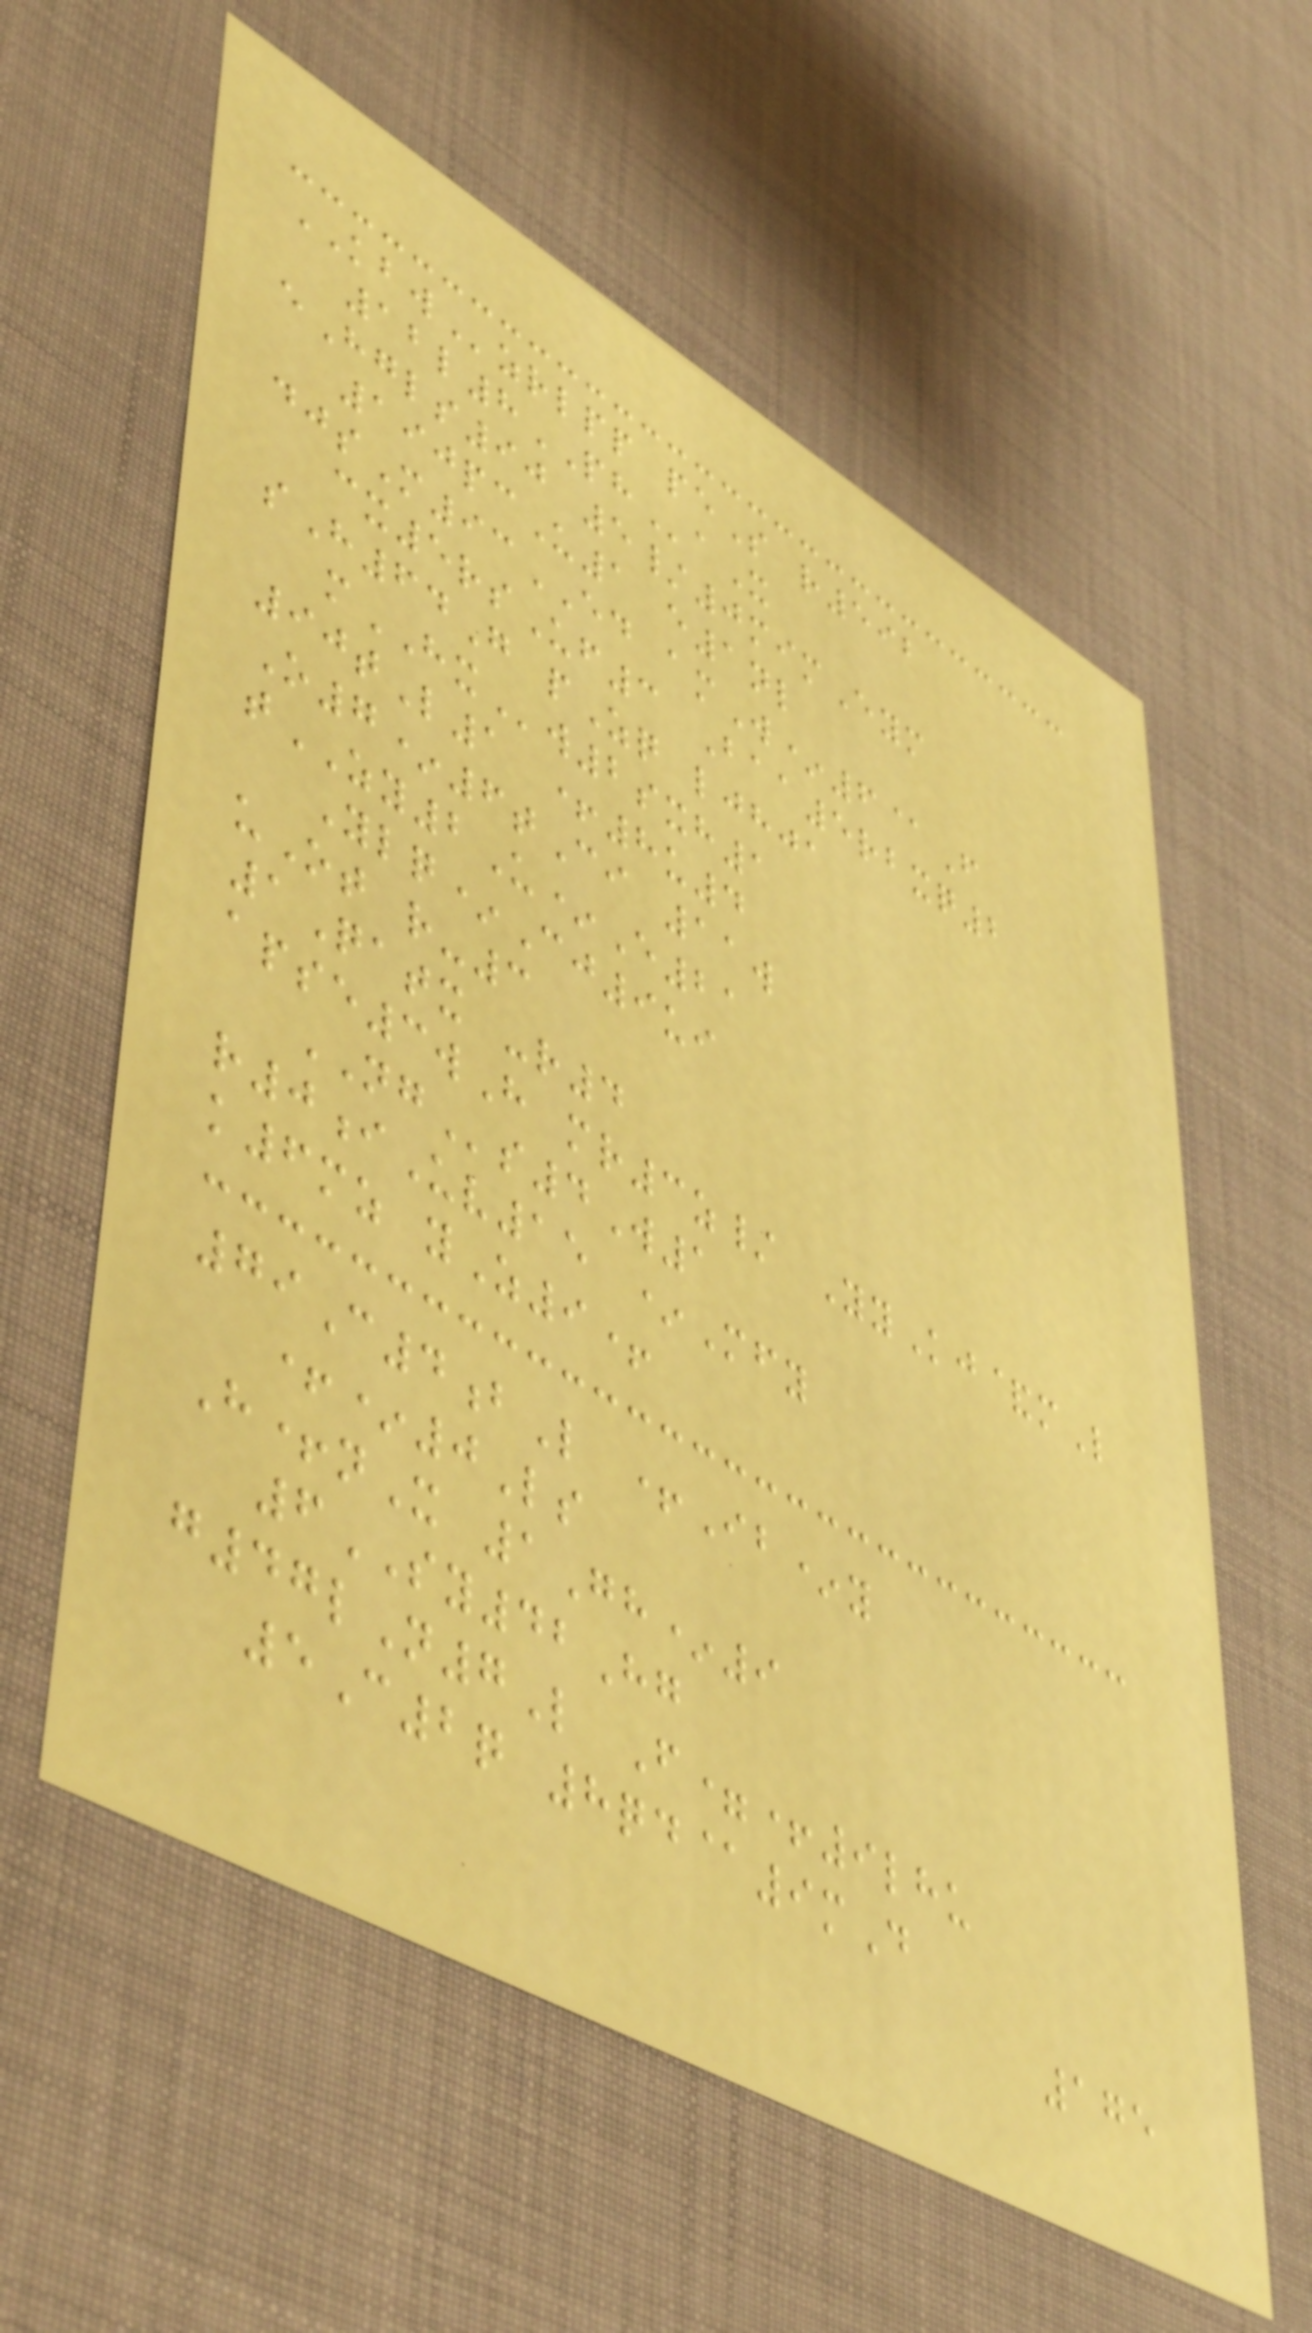KBWzrlpp peS r592
12l8PHaX
eHgls90 5/0mimEym
190pcU1 e1nl
djsM93ED amW*6@F
cx5rsUf3 Baa5rbxq2
sH64G pZq ljhja
mHXw2sxh1
90tL1 +8u4
O7*6tCi 11w
tZY2U*E21
Ylq*Cj9ui
uOt r-3
1Qatx -r4
apse3wH mr3z/ YyKj&mL
NGs4W1
r0iUv15 *Mfy
k6mz yZ9+
79C4bL +Ib*y
+*0Ls
H+nX 1Gh*9
6SY42Hg
g47lN7L F=+9lhu
5C2q 8qd@9mD
175
